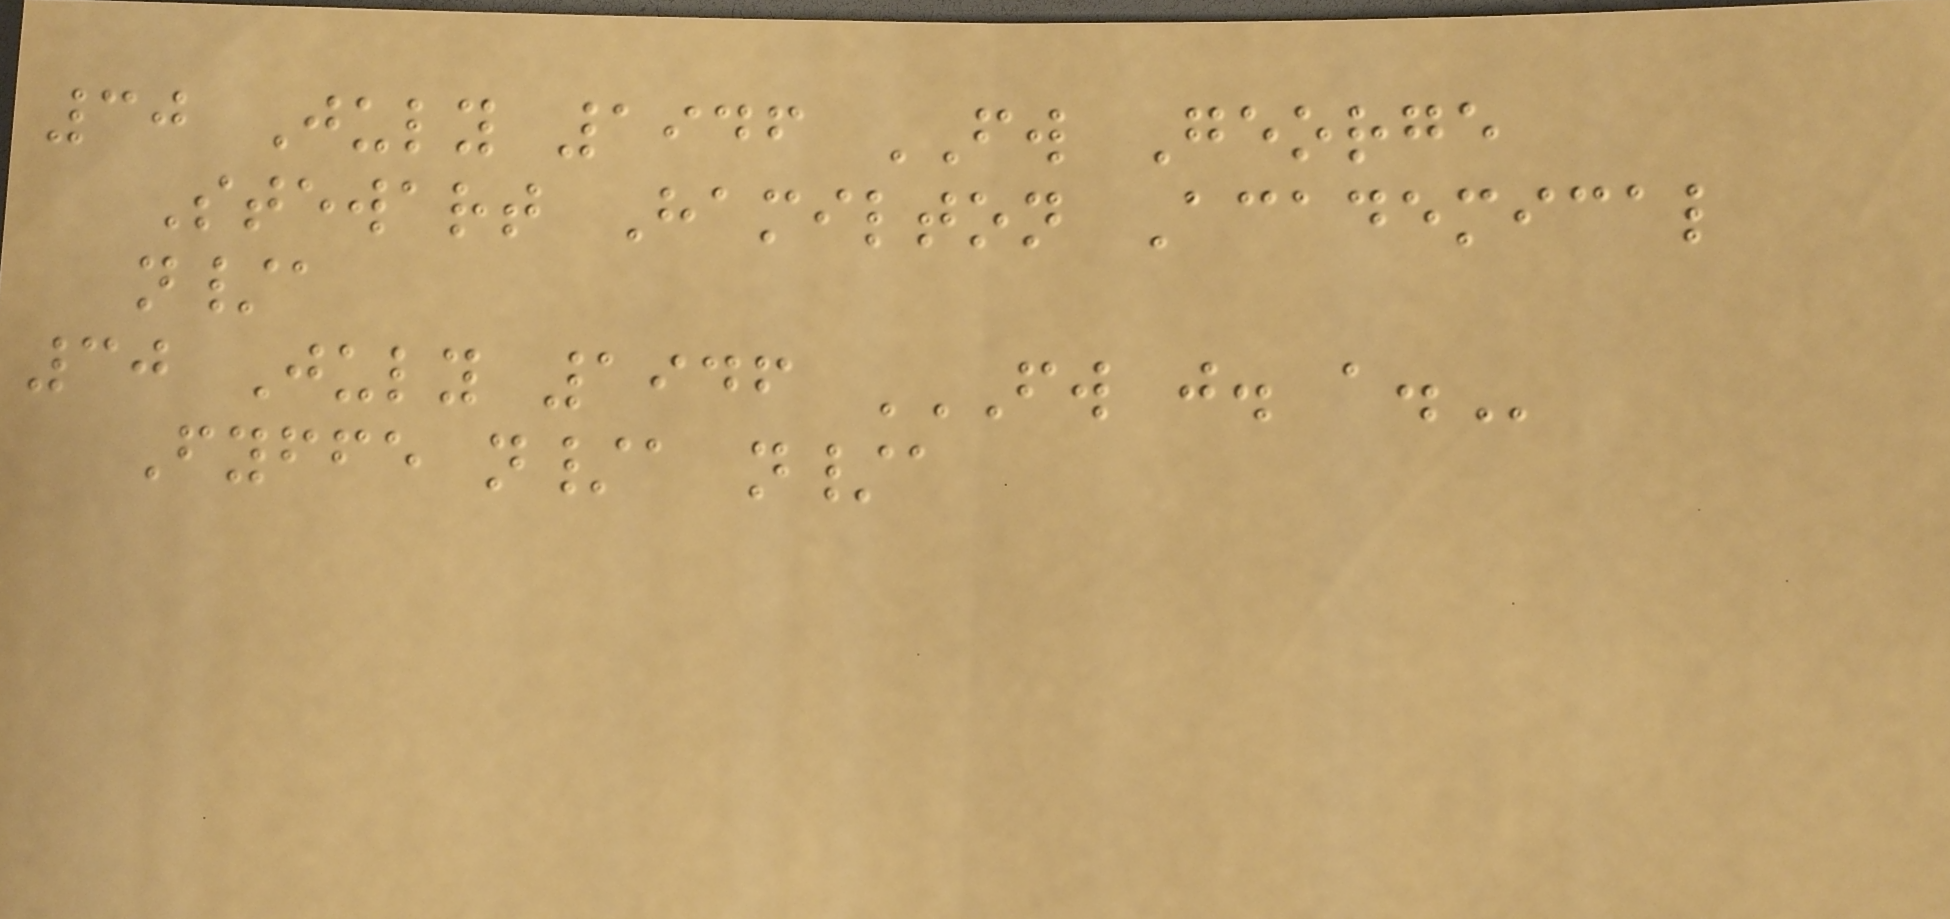30 July 1946 FW George
Stewart Hamilton Academical
n/a
30 July 1946 FW J. A.
Fyffe n/a n/a
